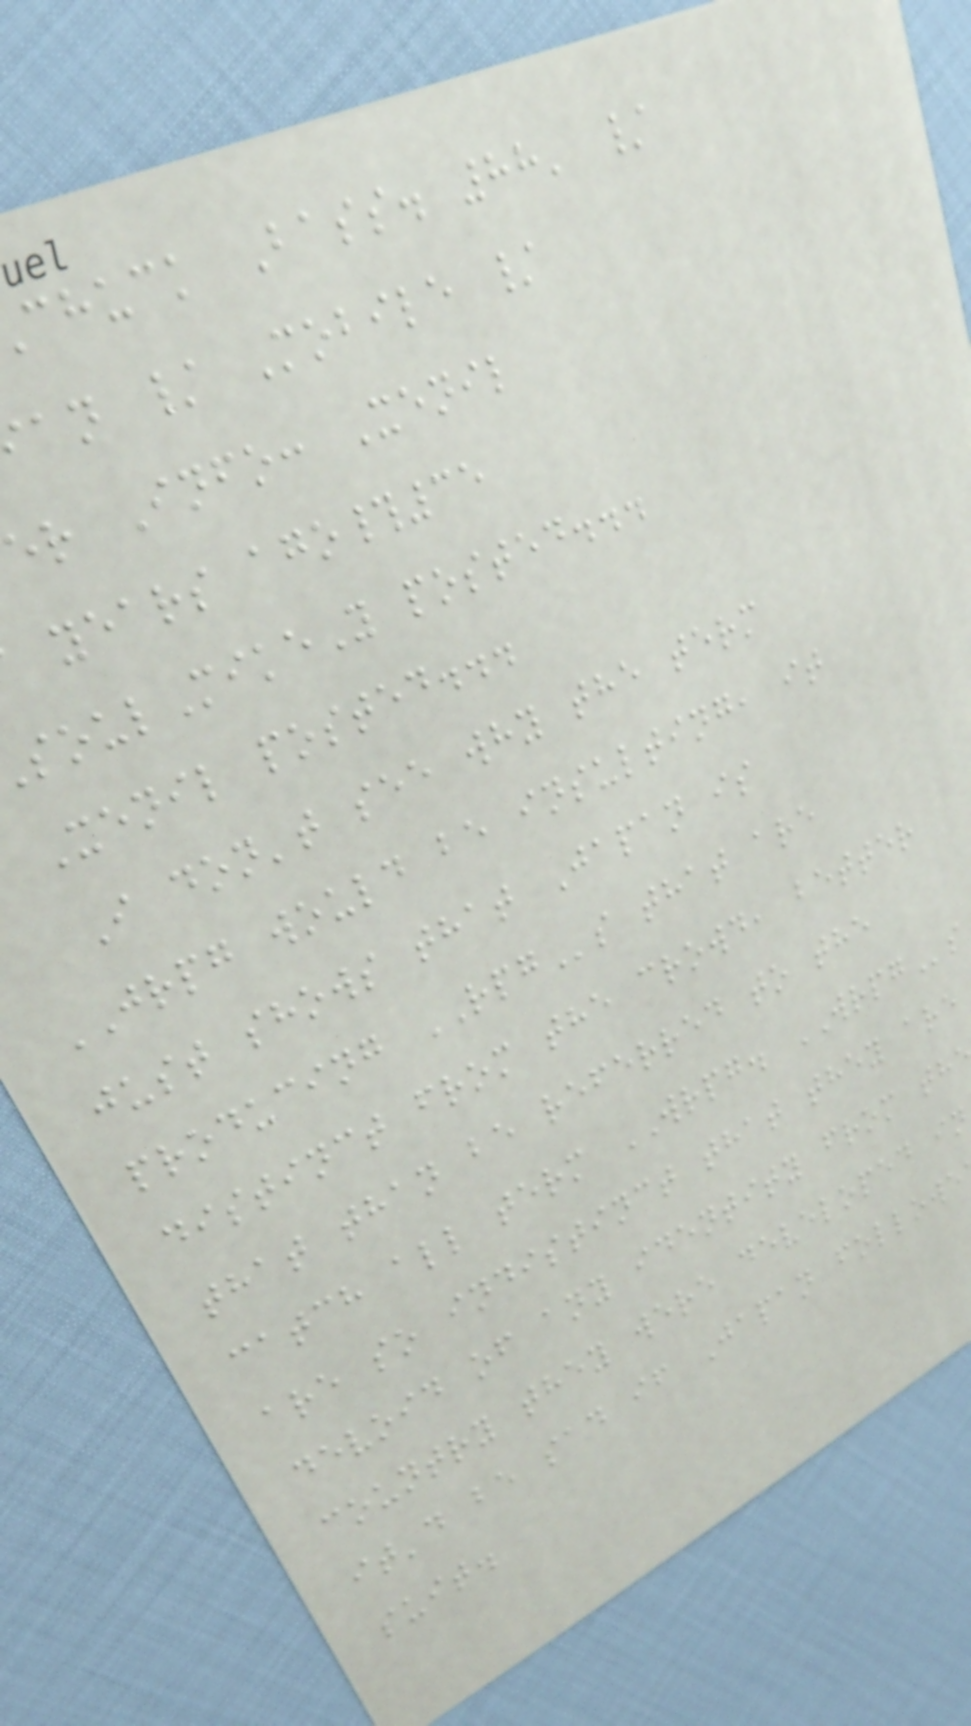chuck Bass. 88' /
an / Mobile /
er Info: Xenil
years ago#35
oulMikeY posted...
Xenil posted...
I don't see why the term
JRPG would be insulting, it
just shows that Japan is
producing RPGs that are
distinct from the crowd, better
that than be referred to the
catch all term WRPG. WRPGs
are so indistinct that they are
devoid of any identity from th
country they were developed in
it'd be sad if Japan followe
suit.
